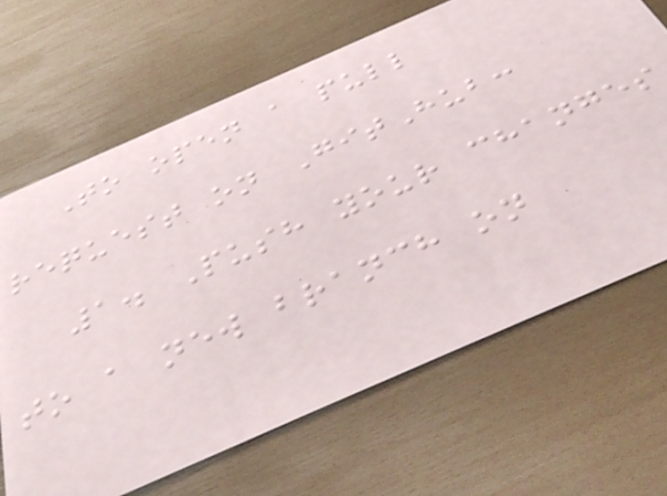To open a pull
request on GitHub:
1. Push your changes
to a new branch on
